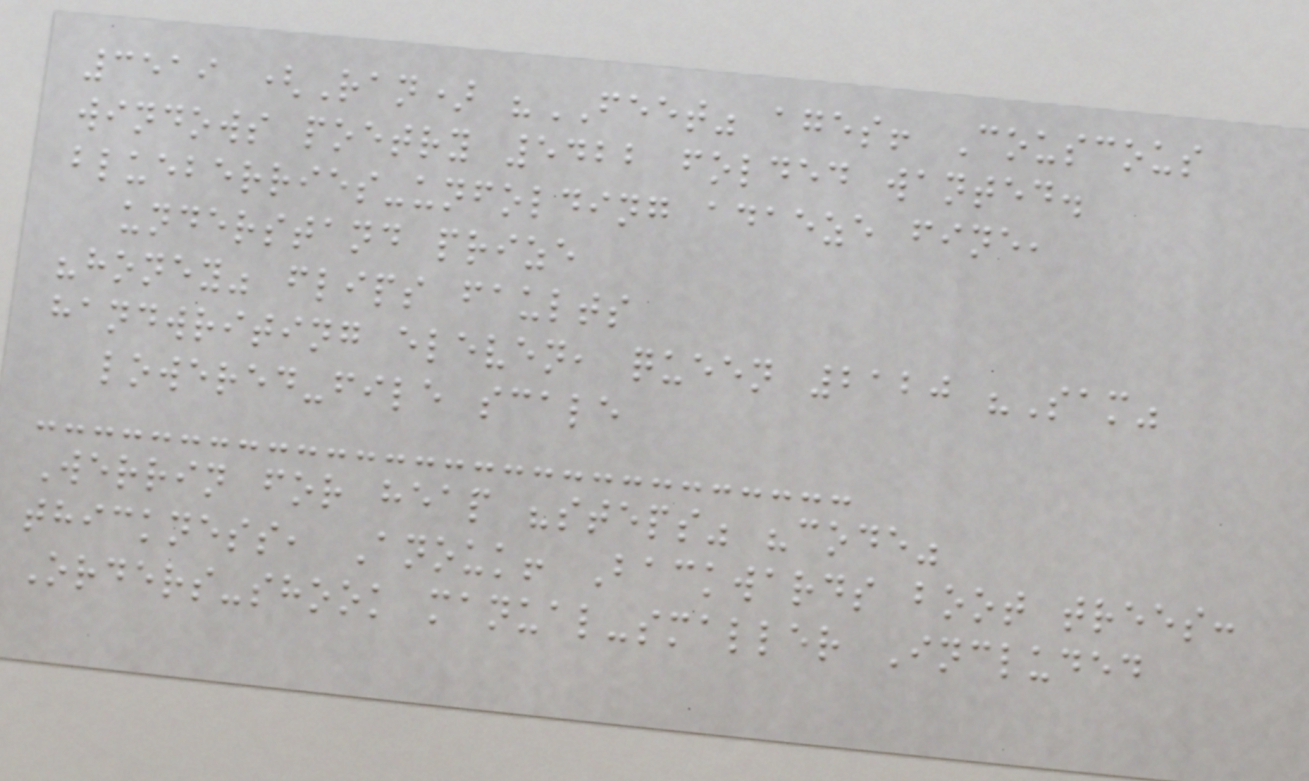3519 (Ran) "FEET" ages! Couscous
windows poetry 5422 folded wanted.
blueberries-unfolding adaeze fine,
understand prize
"honey" flips faults
handwriting eleven, queen 2120 "Sam"
lowered-file scale
Werrin for heap "steps" "code"
thickness, Anouk! Backwards boot trees:
Orders-shook manual-smaller Included
